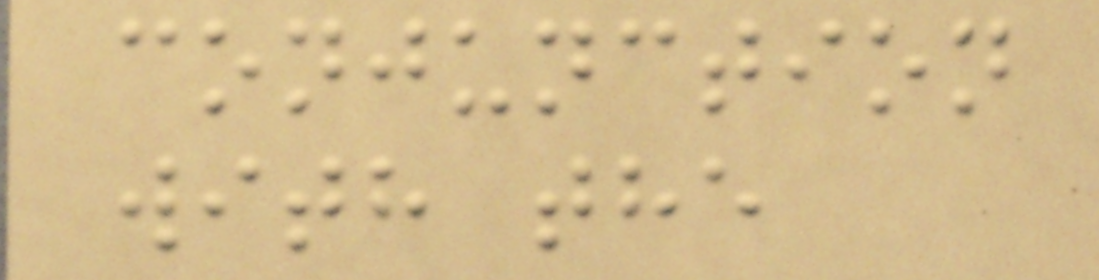conjunction
with the
